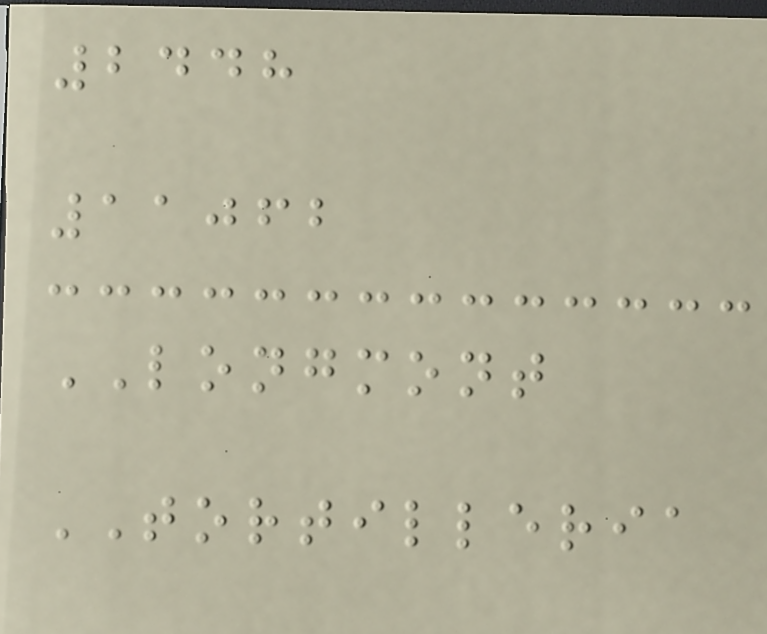2448
11062
LONGMONT
TORTILLERIA
